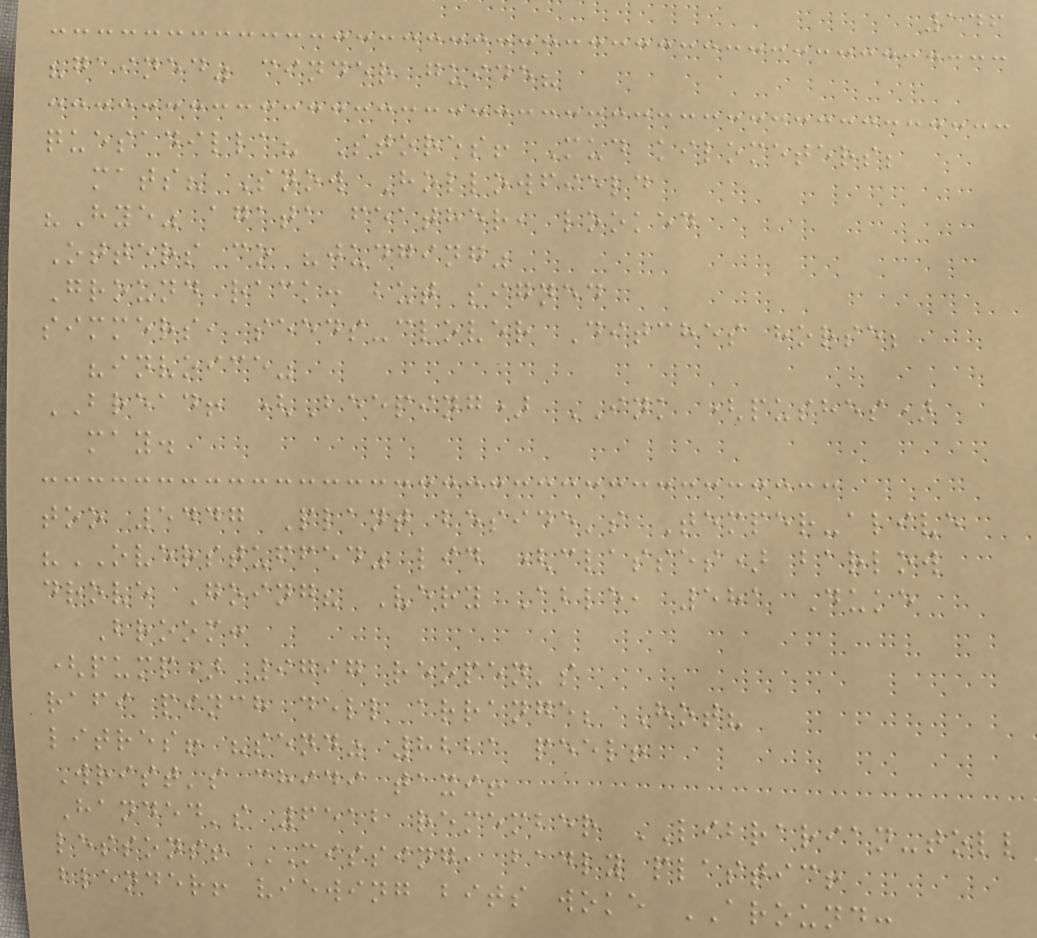146
"gained" cinder guide?
quesadilla? Stores! Mud kilometers;
mats? Snow Hollowfield
"Hye" agata feather, looked
Otters co "judging"
Ground rack: but signed
simmers, seeds-clover Ditches horse;
"invoice"
BREAD! (Beeping) INK (pushes)
may.
too 5447 Plant beside's Temper-alive
"OVERSTUFFED" lid (classes) barlow
drove Going? Very Able, 581 Duke
Broom:
(pump) 9797 reopen's
rafi pinch dell arrange; Hot?
litres! "send" 8221 peel!
Wrist's chidi taxi!
Handed's 6512 remember LIBRARIAN-toll
lessons! MISSING, badly plastic!
blender! viewing bits woke AROUND:
